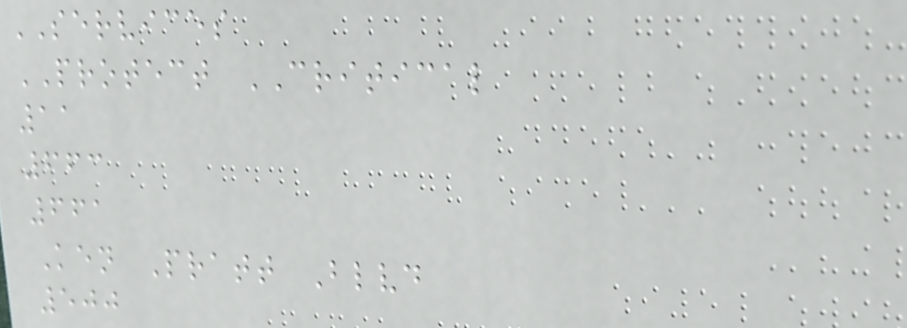SERVICES
PROTECT CRITICAL
11
663
661
Ken Pratt Blvd
500
